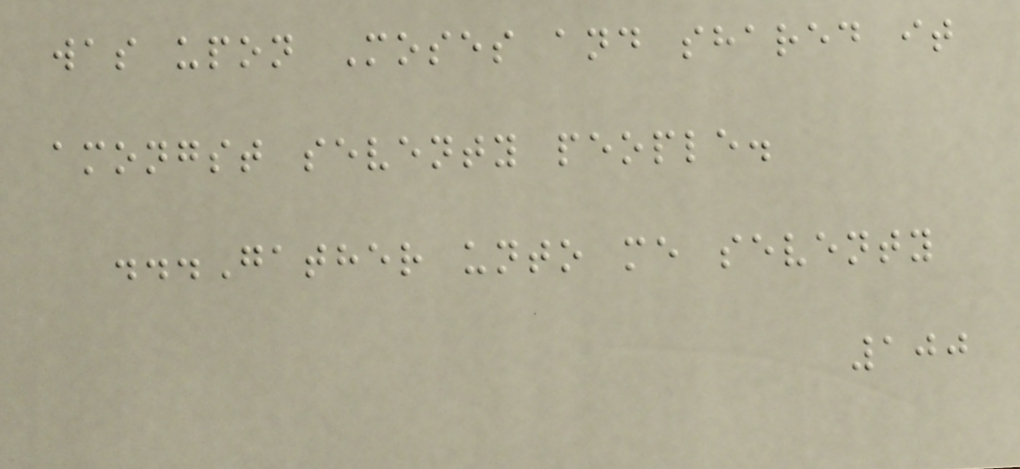was upon Moses and shared it
amongst seventy people.
...Gather unto me seventy
100
